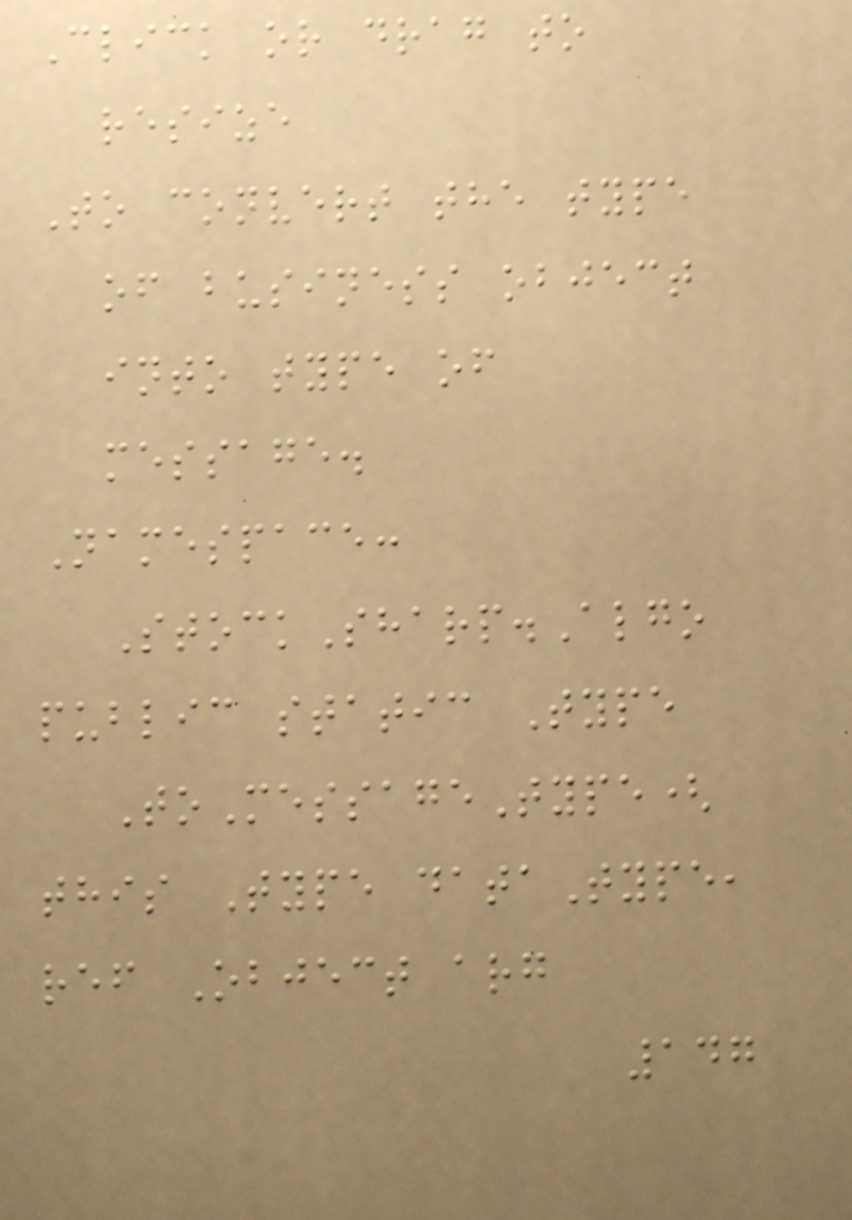Click or drag to
resize
To convert the type
of business object
into type of
message.
Namespace:
StockSharp.Algo
public static Type
ToMessageType(
this Type dataType,
ref Object arg
147
